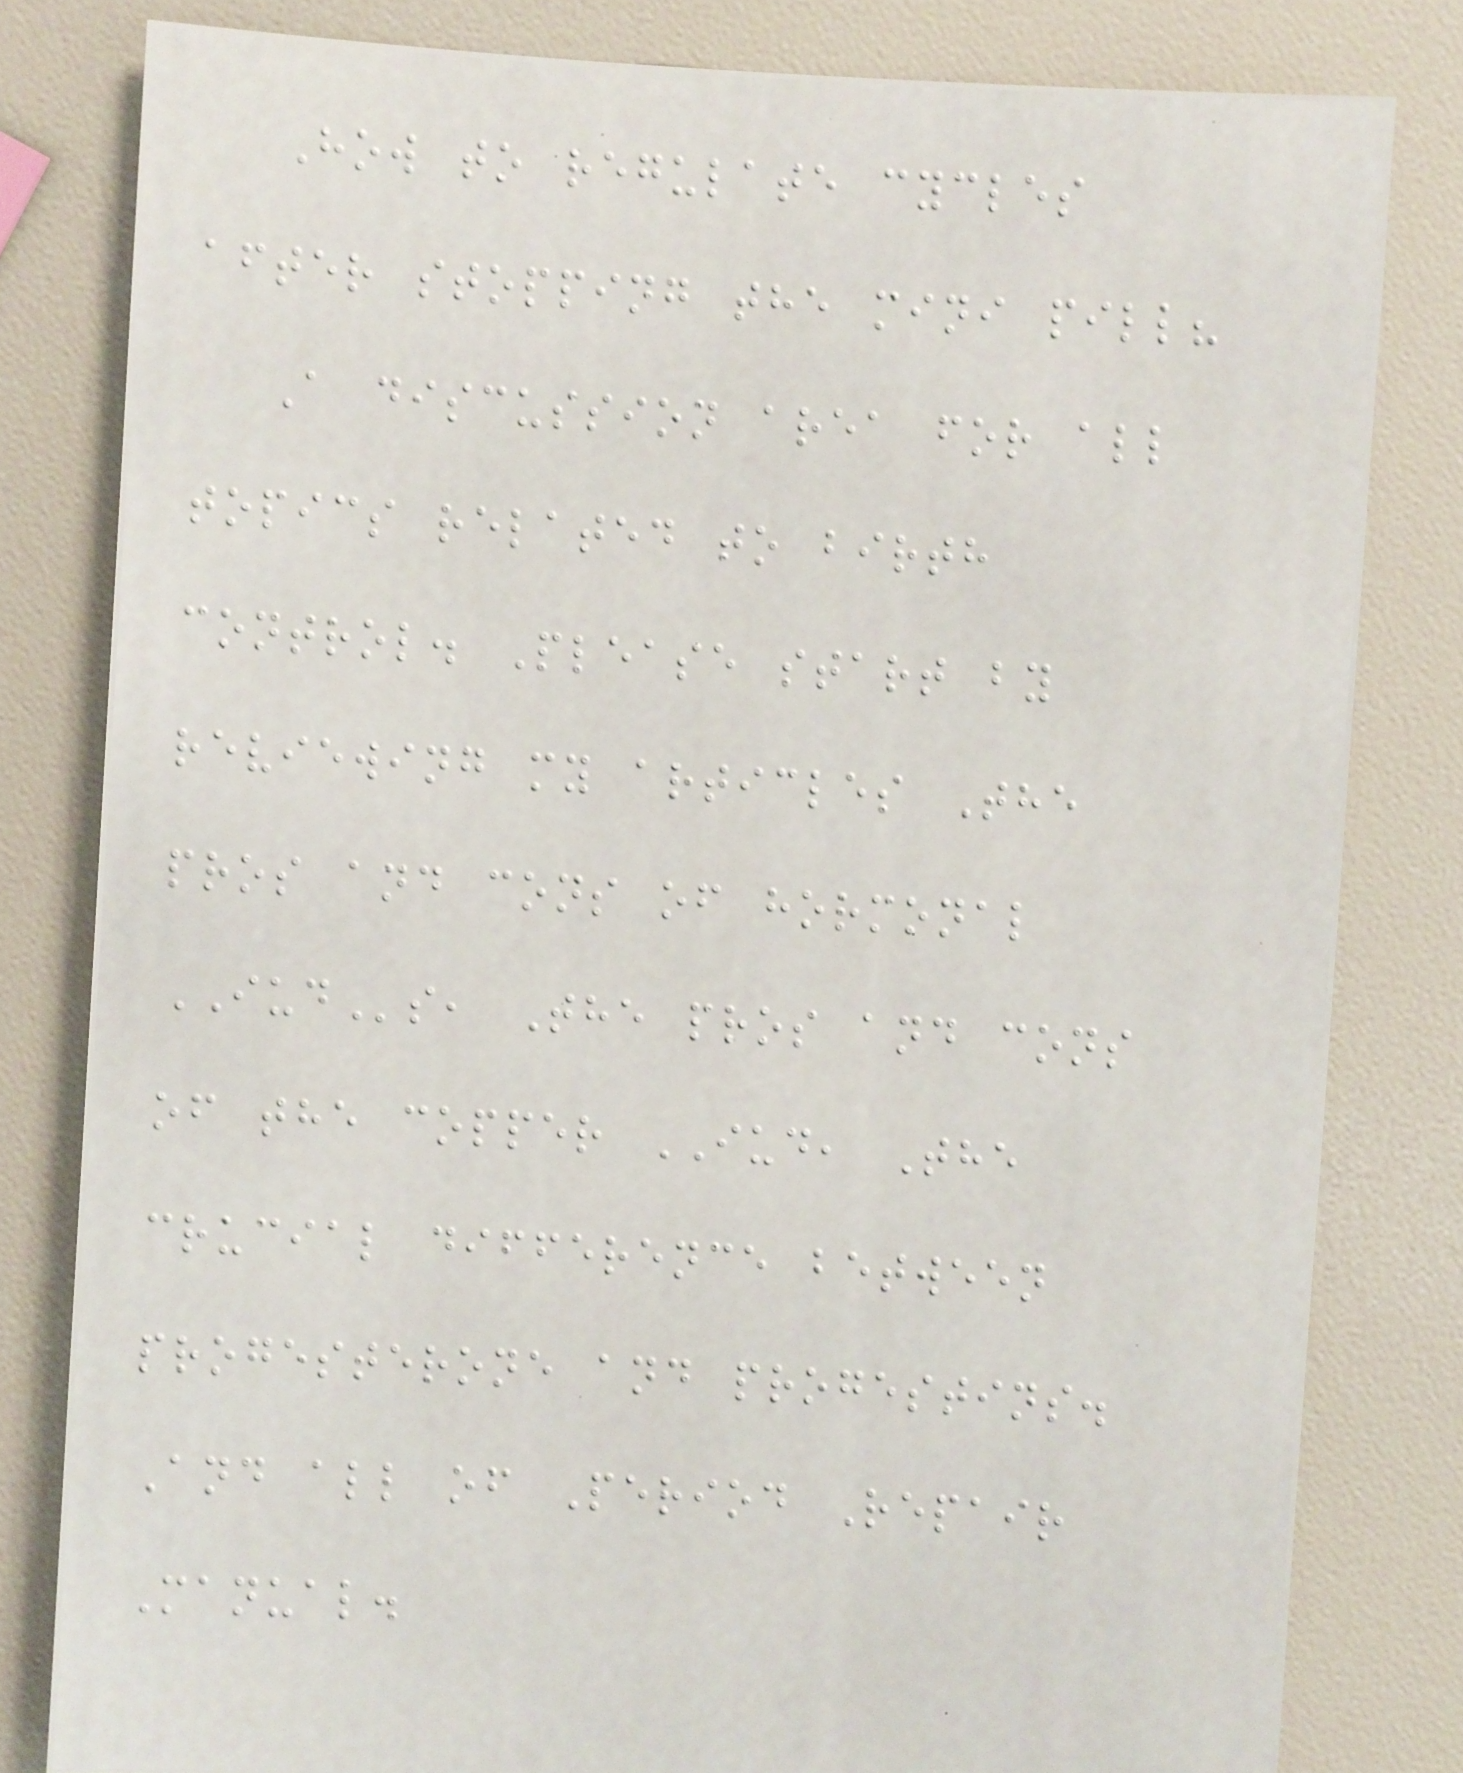How to regulate cycles
after stopping the mini pill?
A discussion area for all
topics related to birth
control. Please start by
reviewing my articles The
pros and cons of hormonal
IUDs, The pros and cons
of the copper IUD, The
crucial difference between
progesterone and progestins.
And all of Period Repair
Manual.
